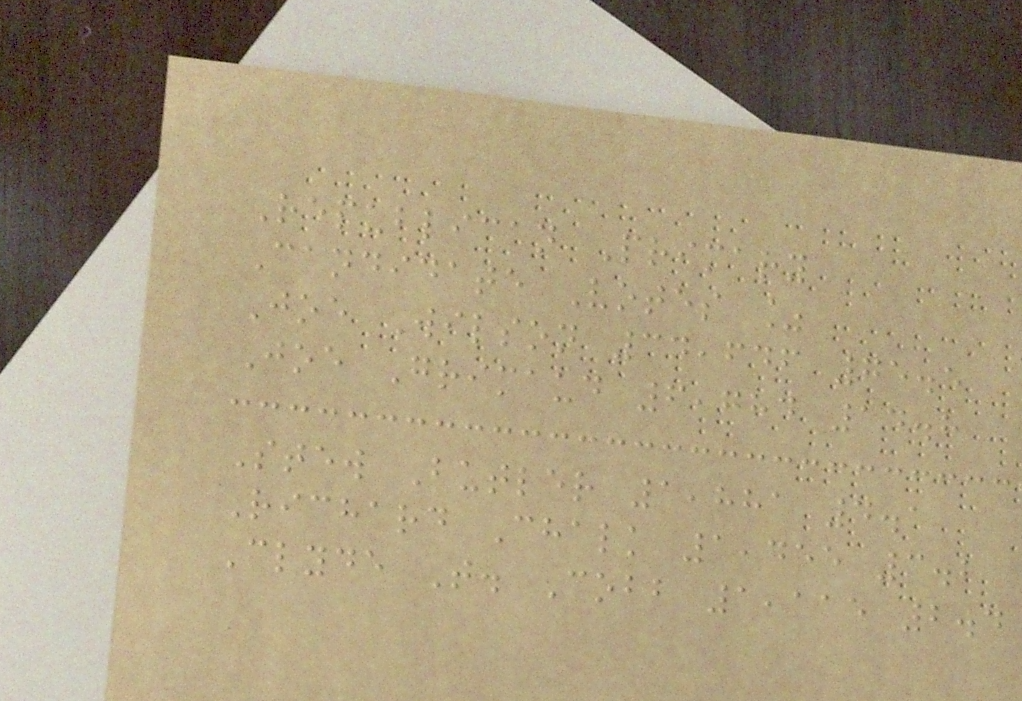Republican Primary
Candidate Votes %
Joe Wilson 34,646 75.5
Joe Grimaud 6,784 14.8
Stew Butler 1,881 4.1
Richard Chalk 1,455 3.2
Clyde T. Cobb 1,115 2.4
